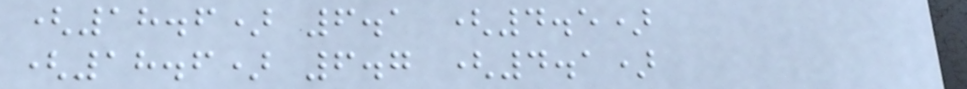(18.6) 6.1 (4.5)
(18.6) 6.7 (4.1)
